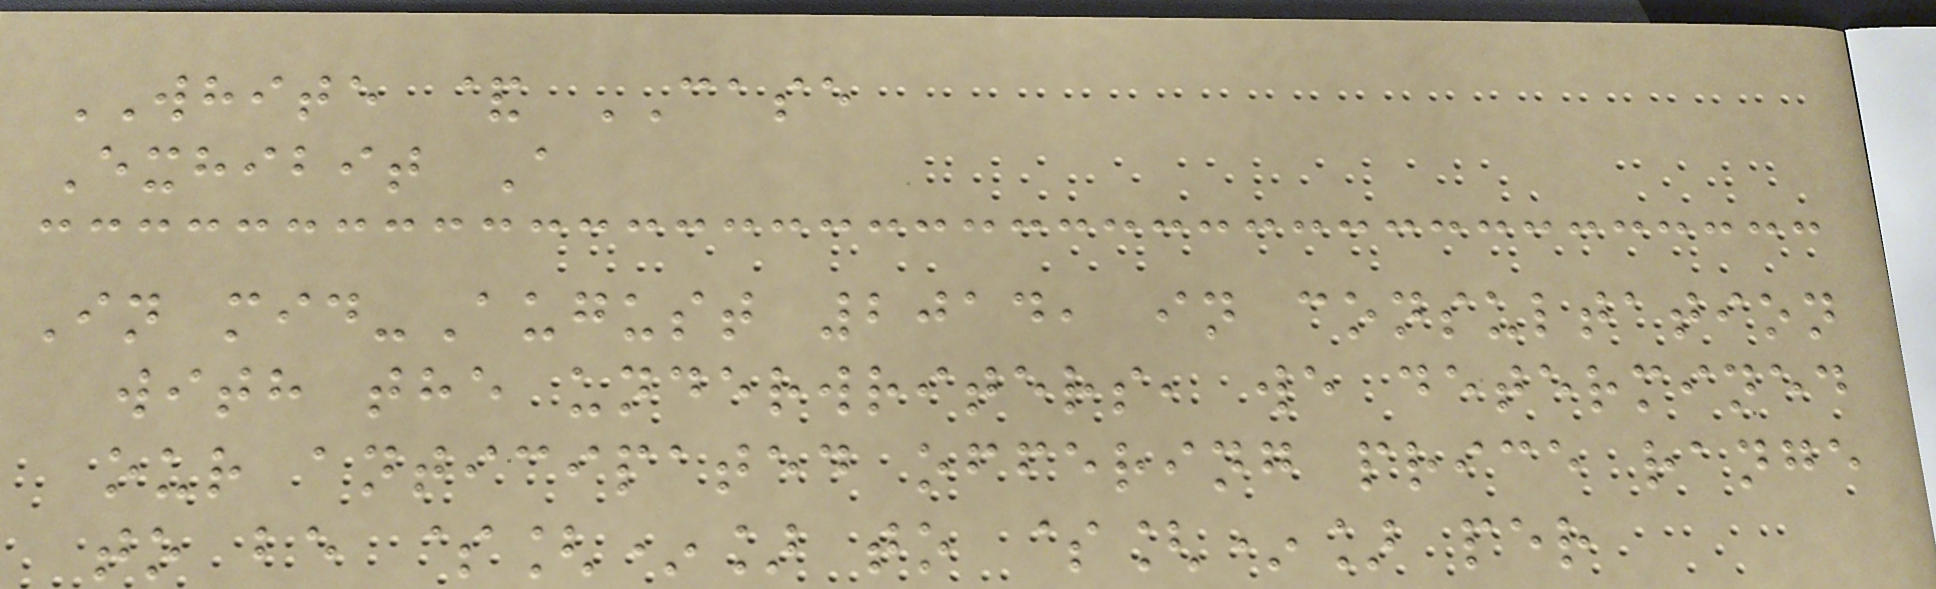WHITE & CASE
Exhibit A
In mid-August 2014, in consultation
with the underwriters, we determined
our anticipated offering price range
to be $[*] to $[*] per
